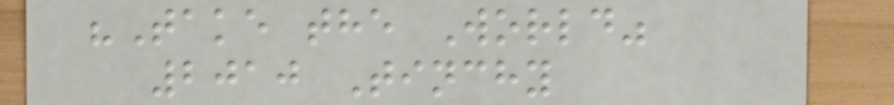"Take the World"
2010 Tinchy
